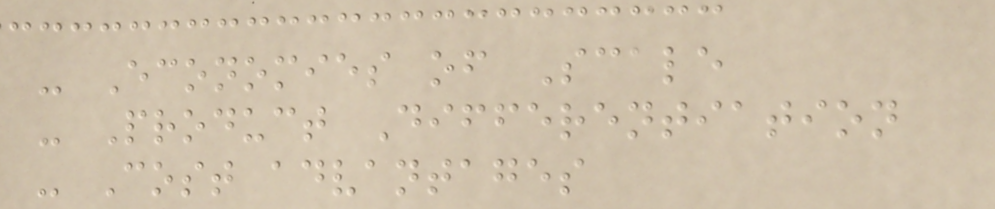- Economies of Scale
- Product Differentiation
- Cost advantages
